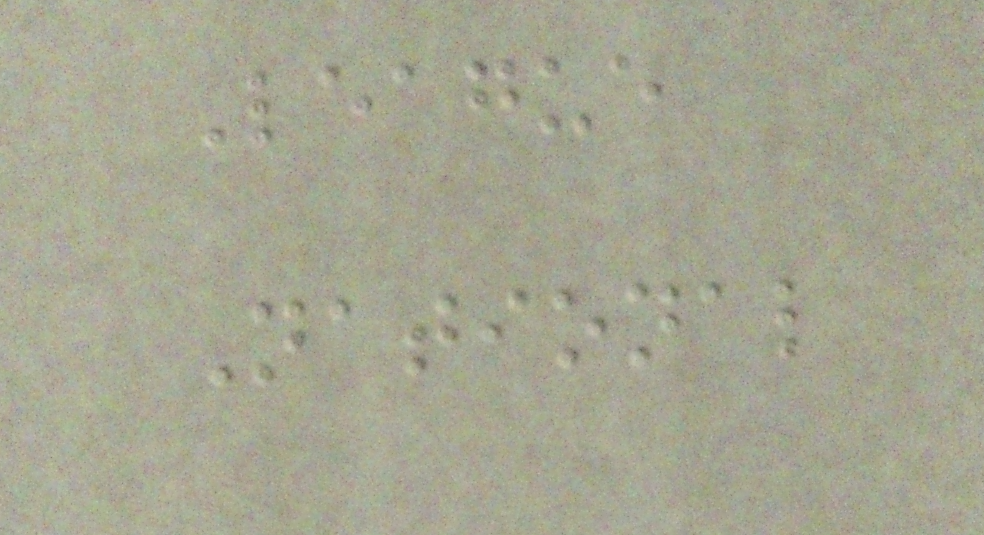League
National
